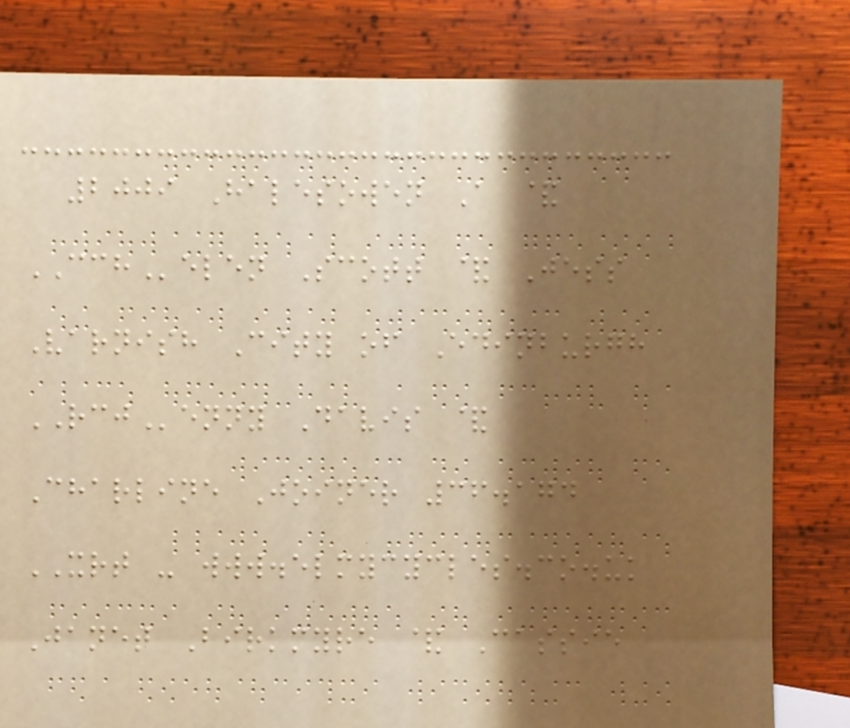2009 Halesowen A &
CCHelen Scott & Jess
Varnish City of Edinburgh
RCJenny Davis &
Charline Joiner 36.174
XRT - www.elmycycles.co.uk
Janet Birkmyre & Cassie
